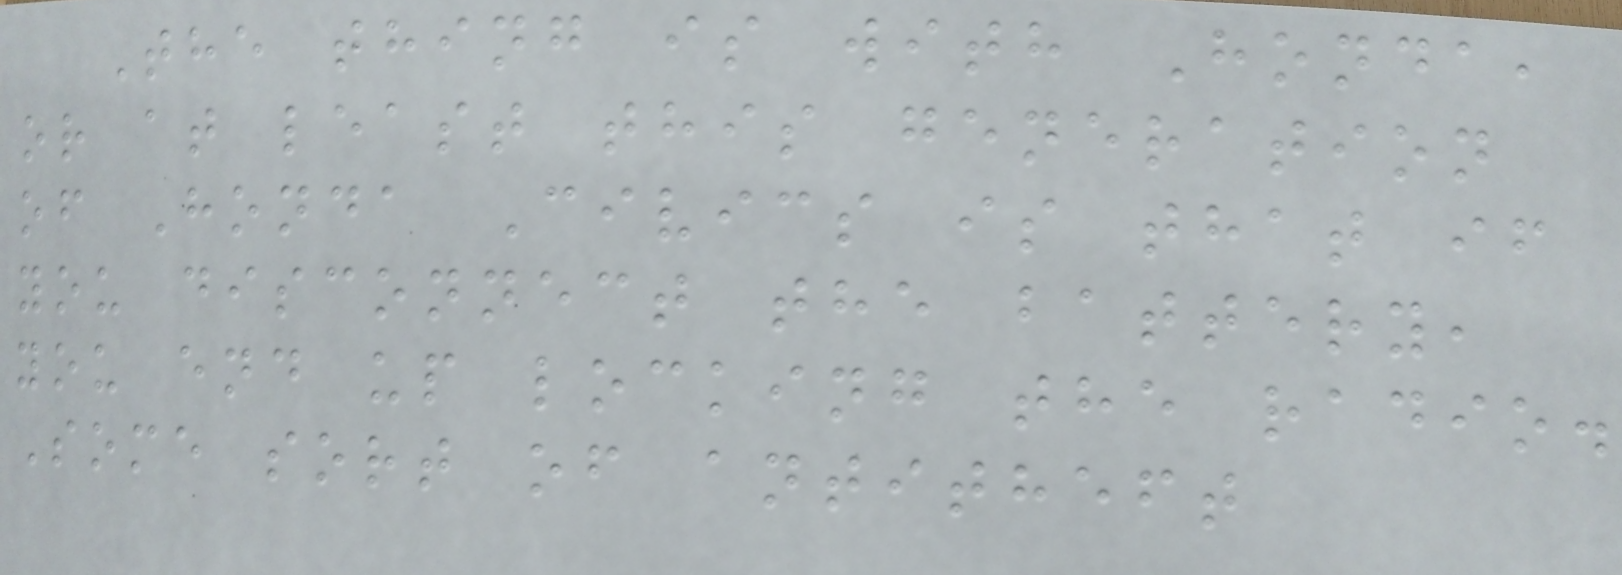The thing is with Honda,
or at least this generation
of Honda Civics is that if
you disconnect the battery,
you end up locking the radio.
Some sort of antitheft
